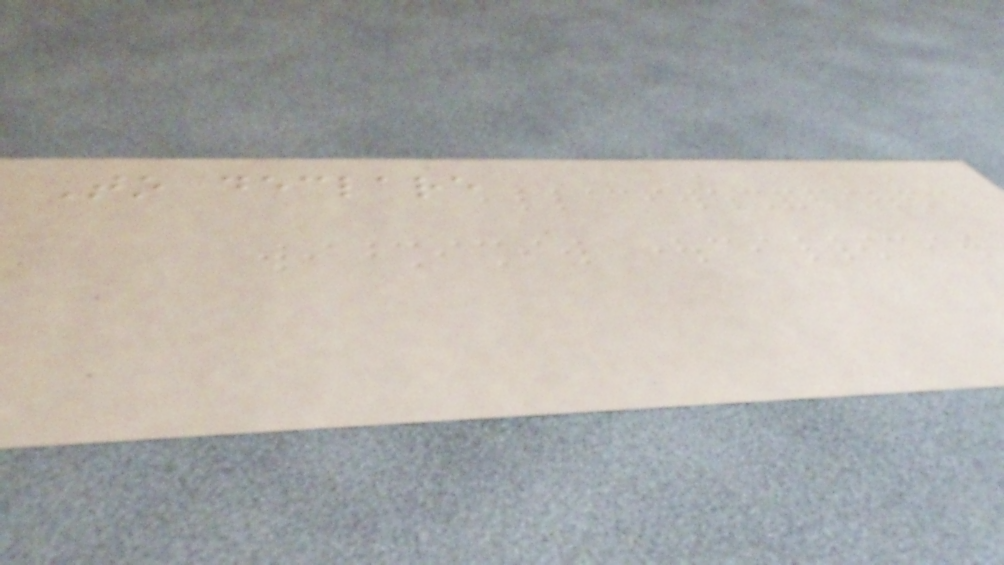To declare
